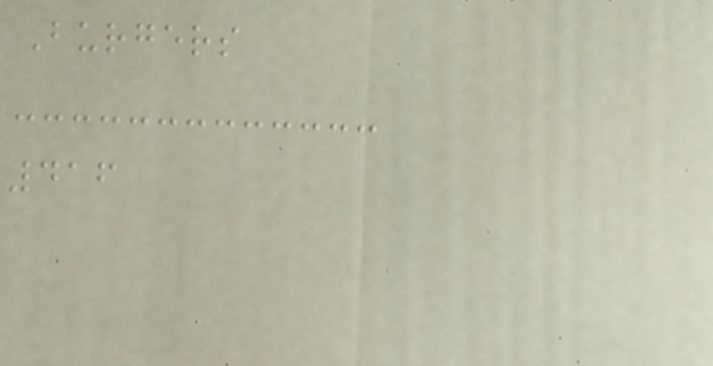Burgers
416
